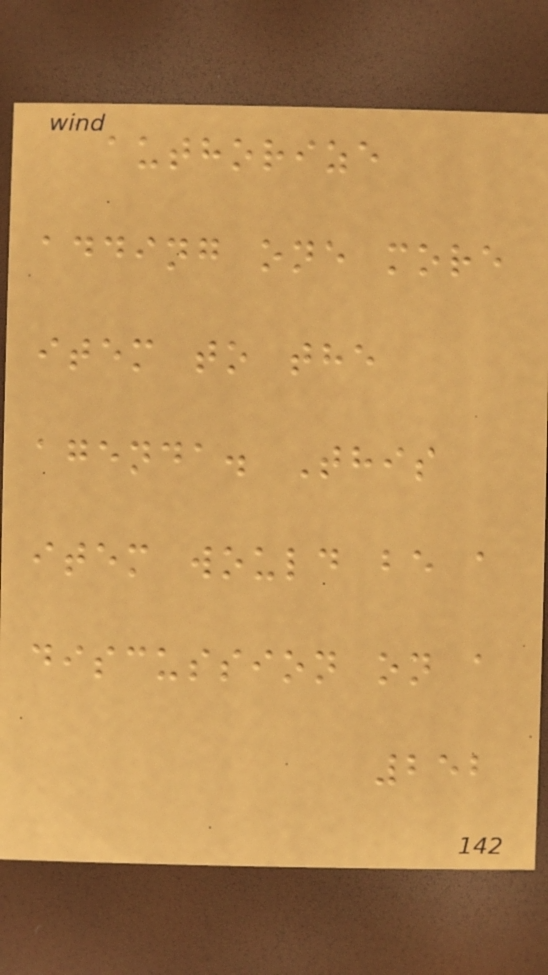authorize
adding one more
item to the
agenda. This
item would be a
discussion on a
252
